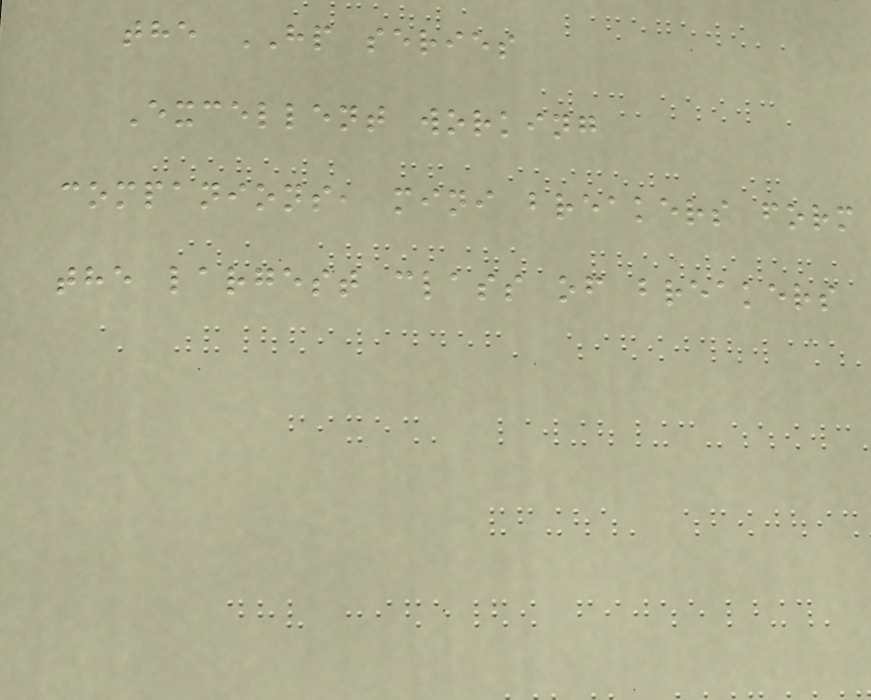the HP series
Excellent working
companions, mini breakers form
the largest class of breakers
